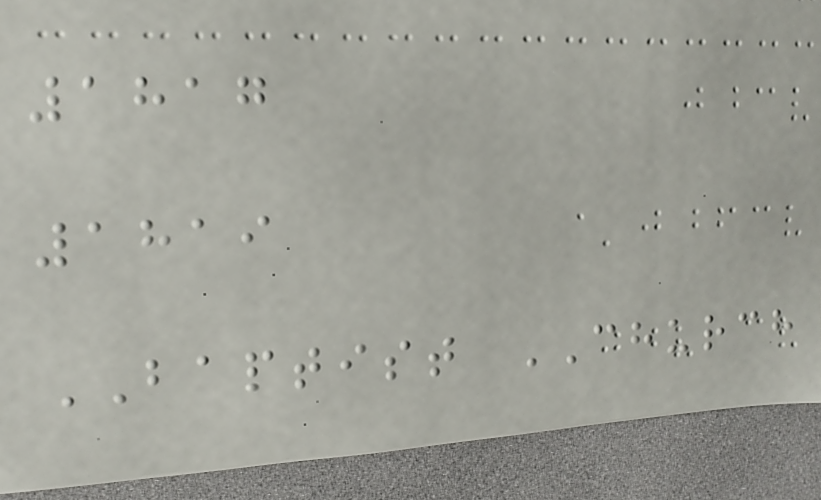1817
1819
BAPTIST CHURCH
